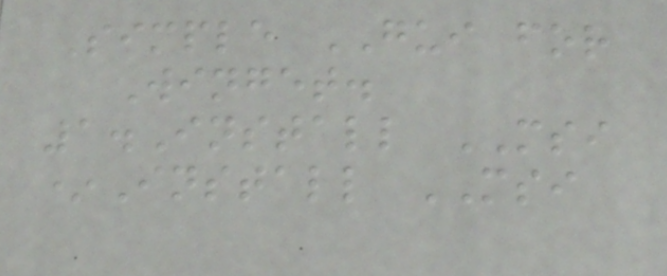Simple GUI for
Winget.
1.Install MSI
*Install MSI
